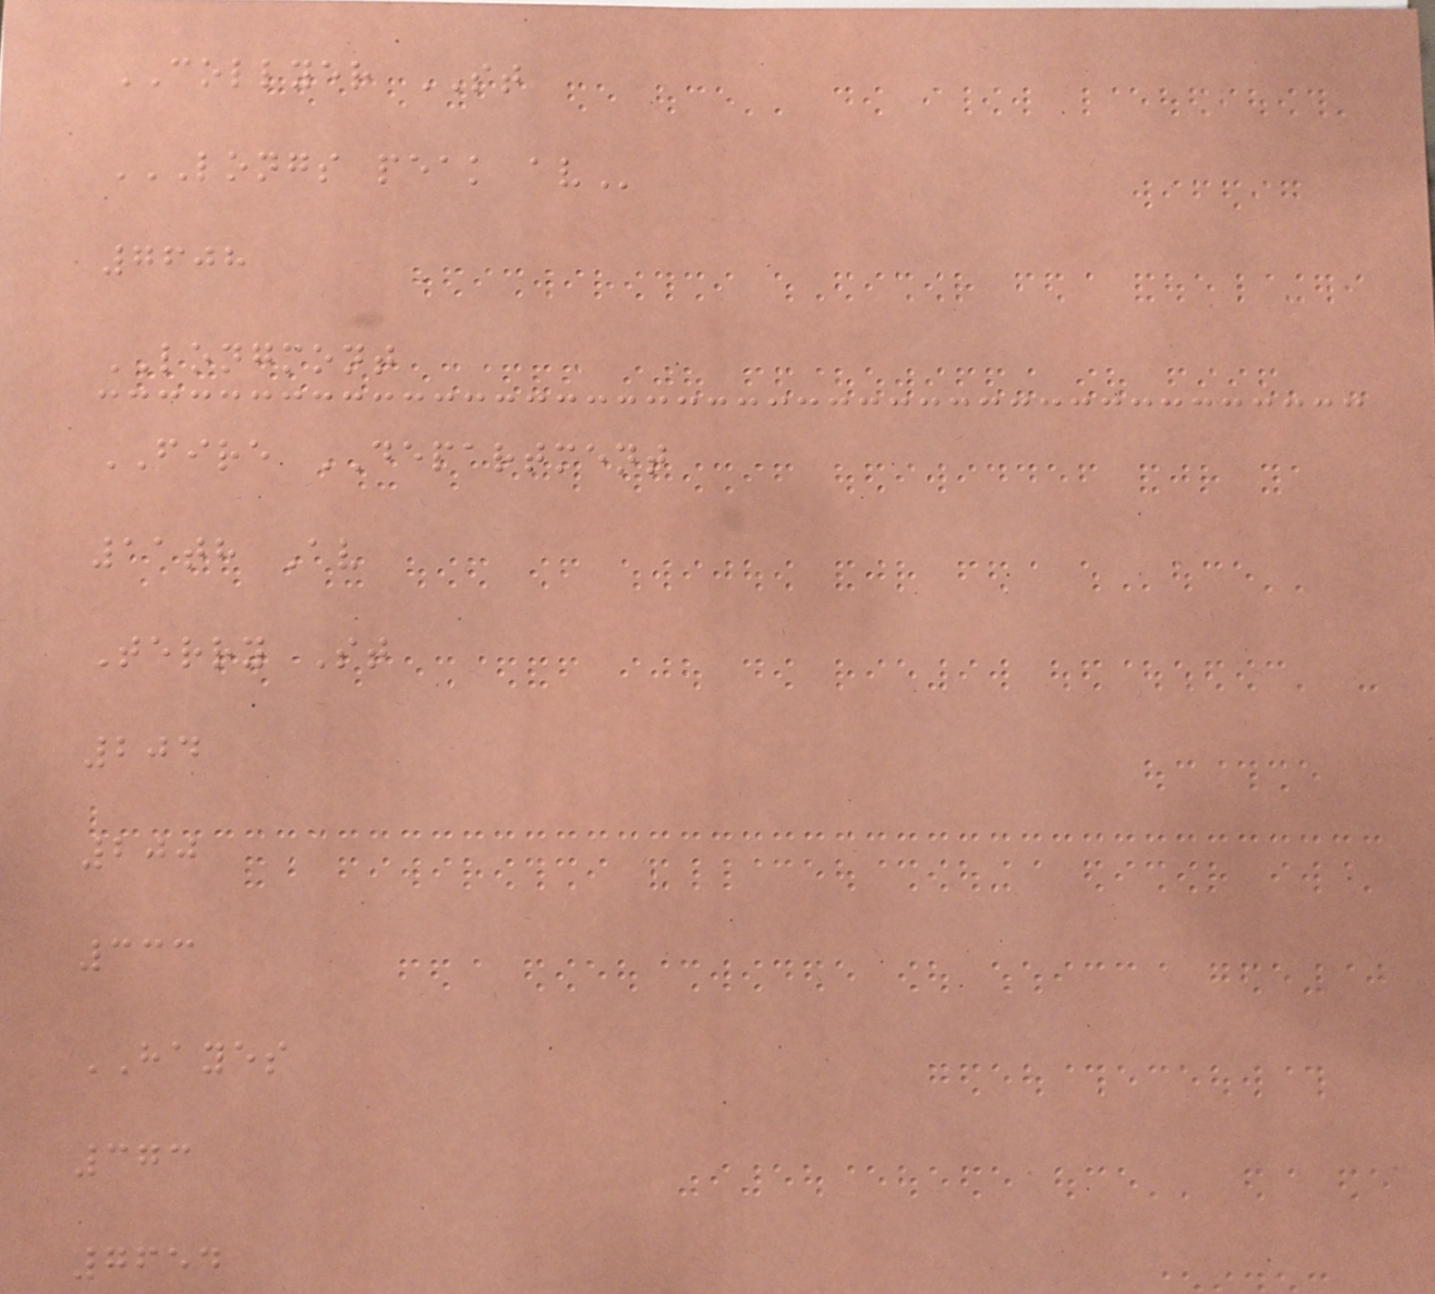COLLYER ST
LONGS PEAK AV
7608
LONGMONT
FIRE DEPARTMENT
11th Av
Terry St
204
200
333
HAYES
373
7654
